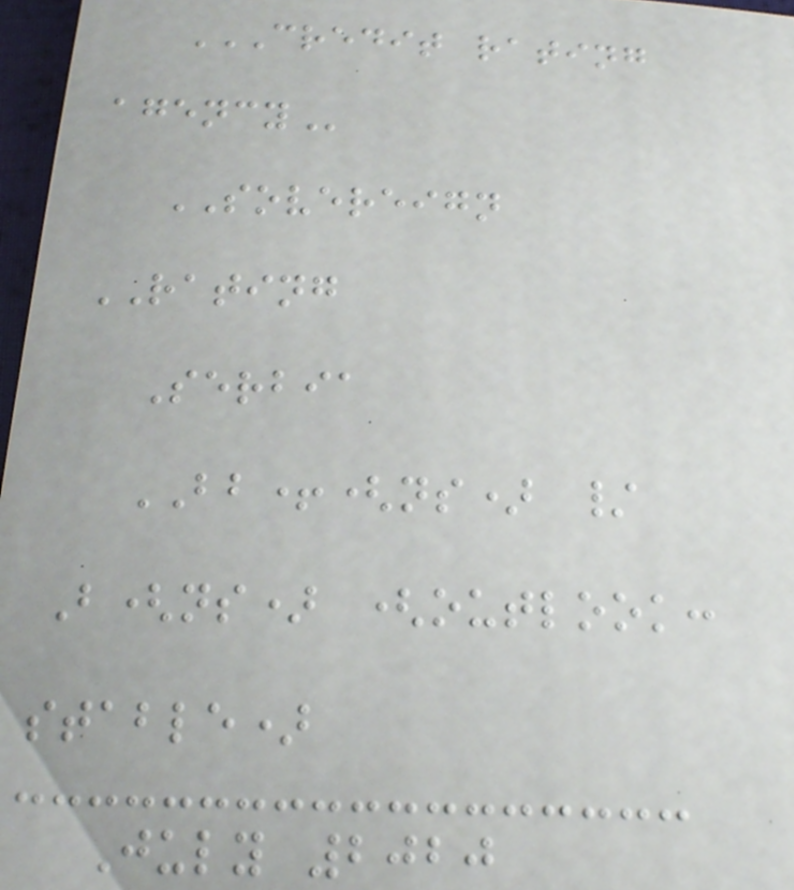CREDIT RATING
AGENCY
SOVEREIGN
RATING
Serbia
BB+(ns) /
B(ns) (outlook:
stable)
July 2020
